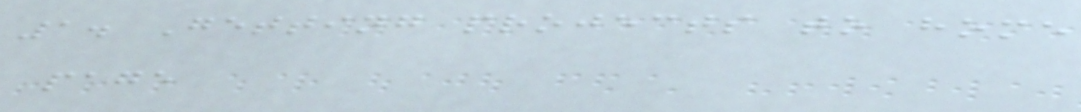1. Getting projects to home
page
